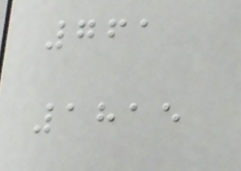761
1815
